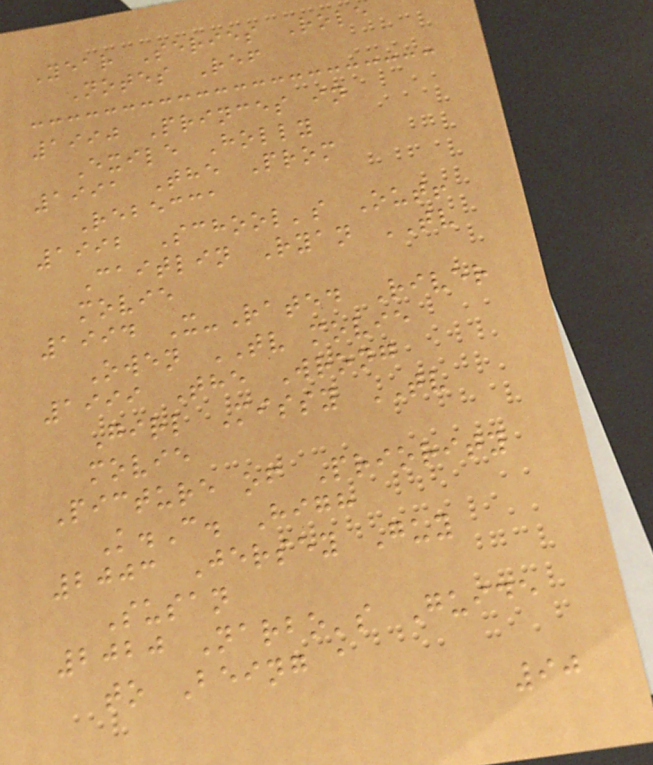Year Series Role
Notes Ref
1990 Princes in
Exile Holly
1991 The Prom
Rebecca
1992 School's Out!
Caitlin Ryan TV
movie
1994 X-Rated River
Owen TV movie
1999 The Wrong
Girl Missy TV
movie
Picture of Priority
K.C. High
2003 Jersey Guy
Susan
2020 Narbo's Guide
to Being a
90
